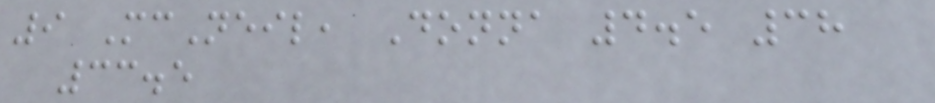9 McNeil, Donna 4.5 38
33.5
